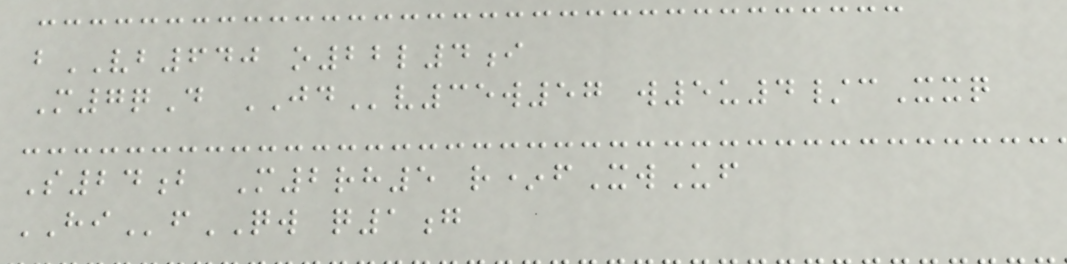bVB640 o22l4i
M7qD JDv35w57 w5u4/cXxq
S24b M2rh5 r*fXwUf
HIfQW q1g
